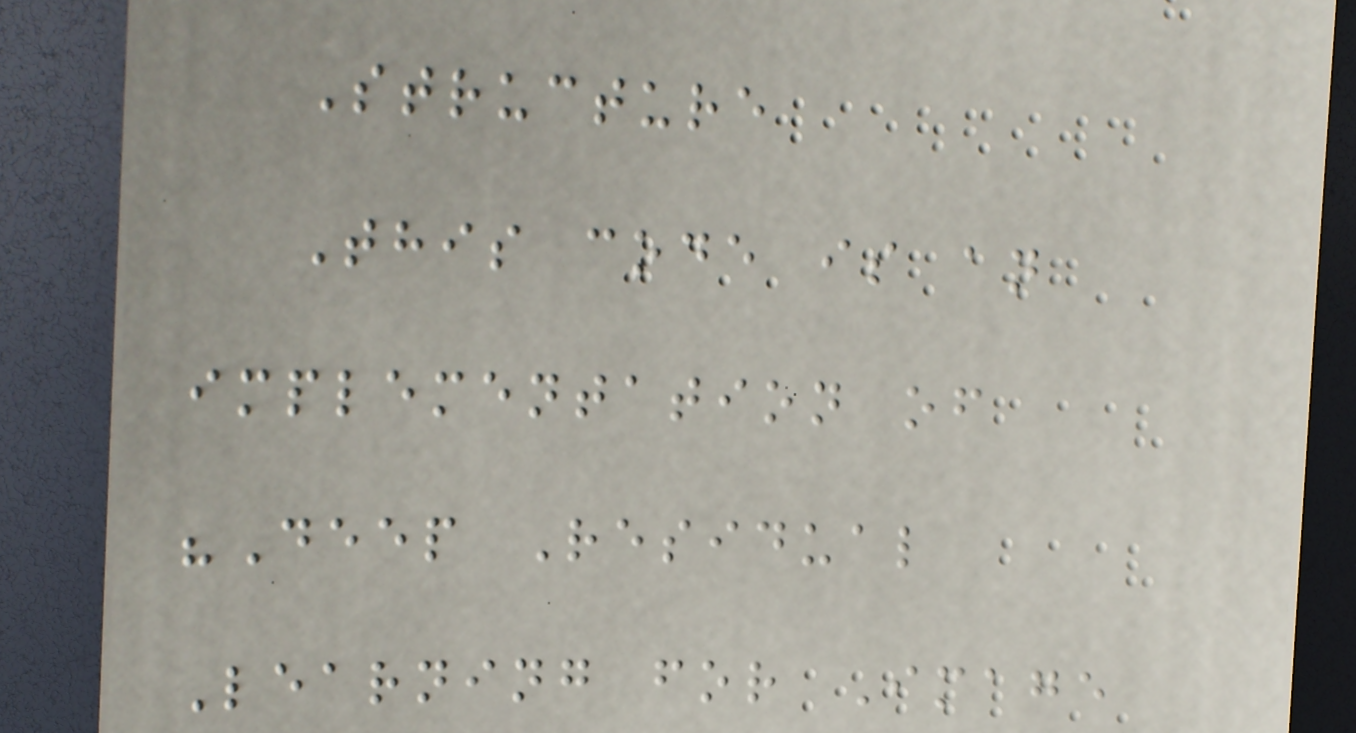Structure
This code is an
implementation of
"Deep Residual
Learning for Image
